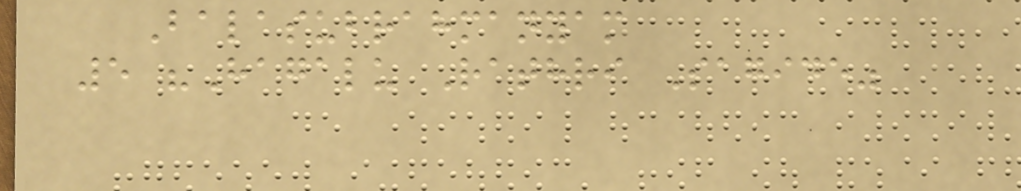Balasubrahmanyam
5 "Hagalu Rathri Sagide"
